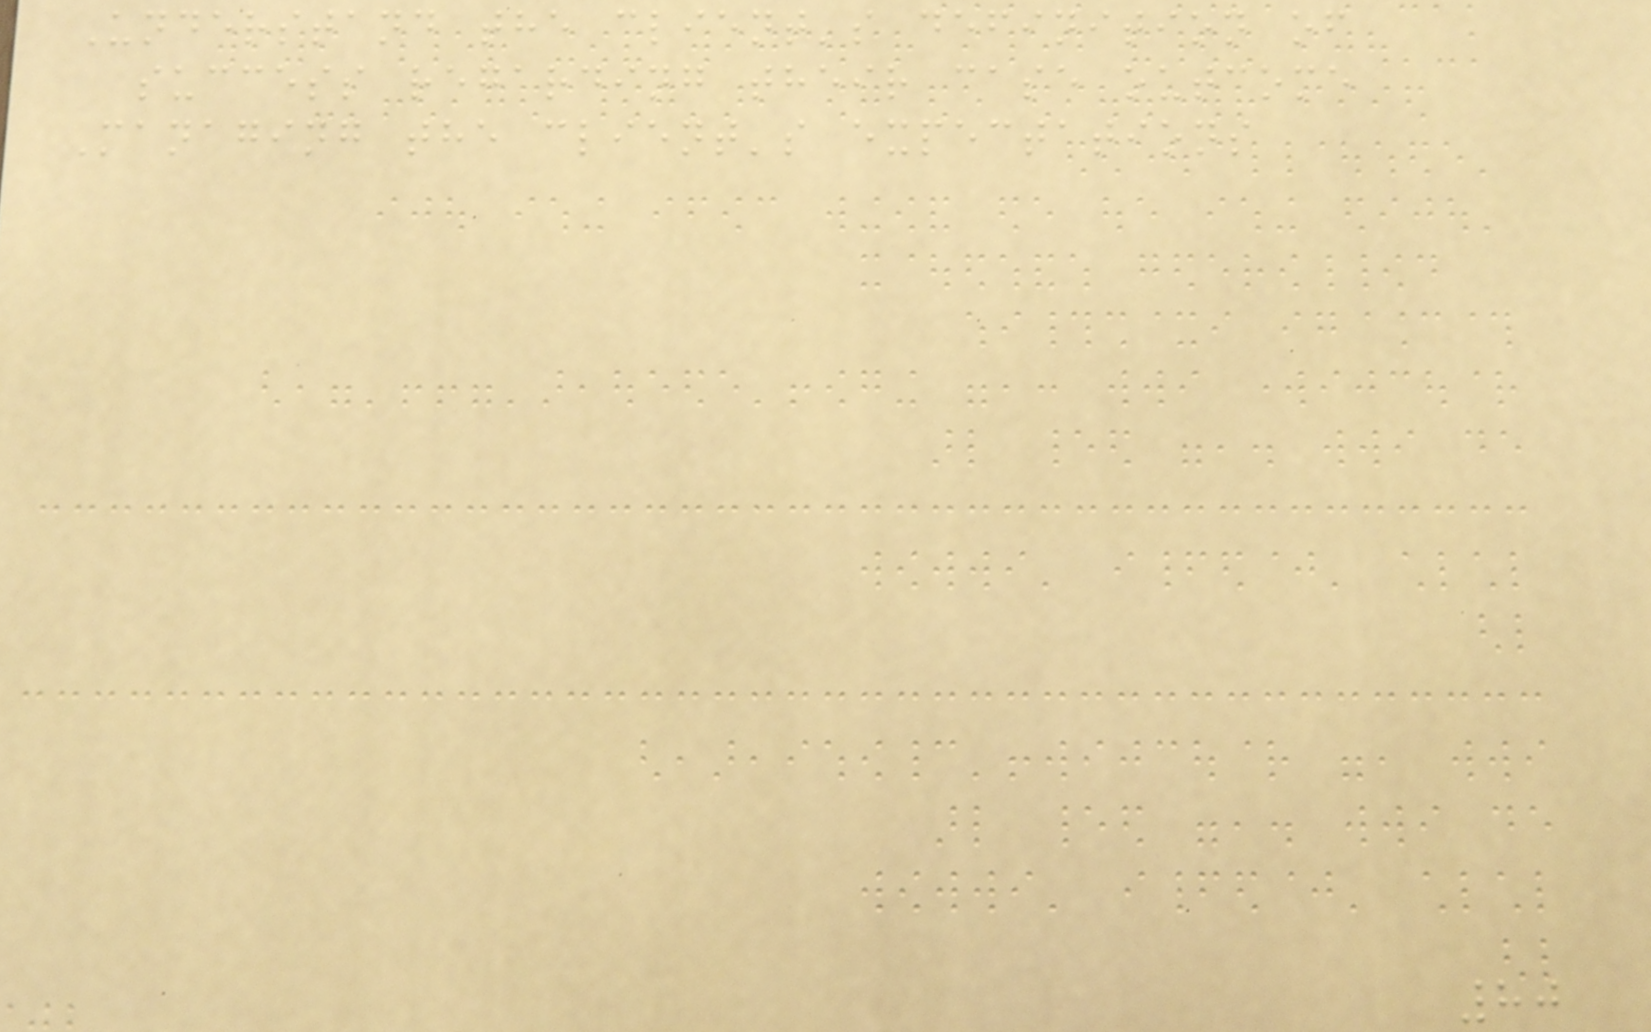Understand the client's definition of
success regarding their case outcome
Managing the client's expectations
80
